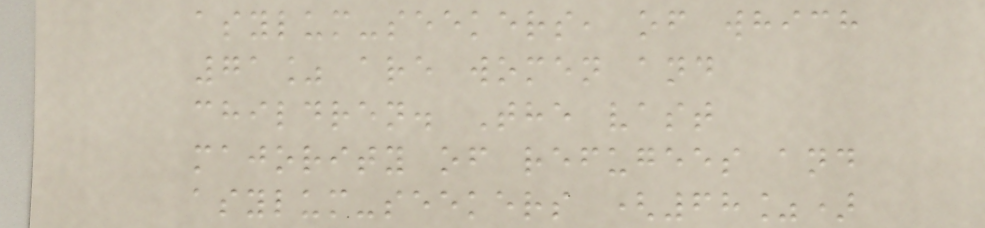asylum-seekers, of which
71% are women and
children. The vast
majority of refugees and
asylum-seekers (68%)
